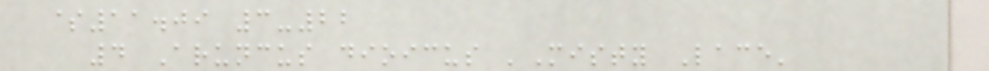$11.09 3-22
4 Aruncus dioicus 'Misty Lace'
